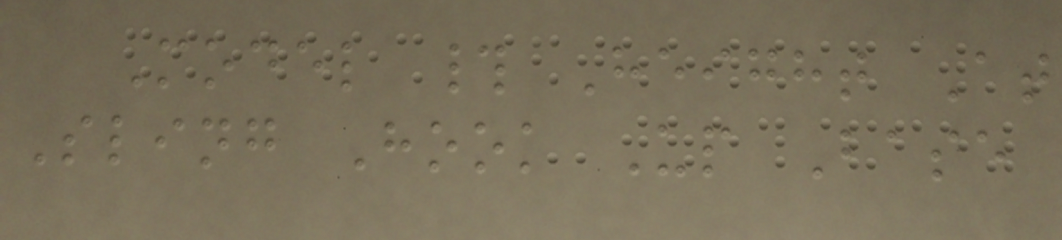Model # Height At
Sling Hook Up Base
